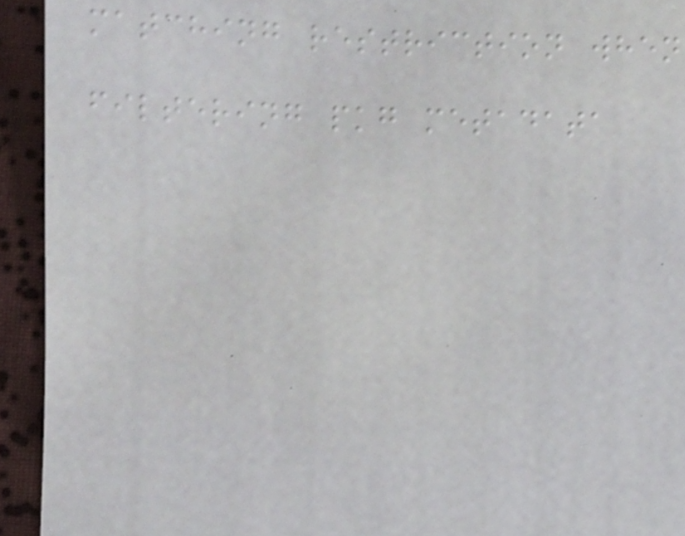matching restriction when
filtering pkg metadata
